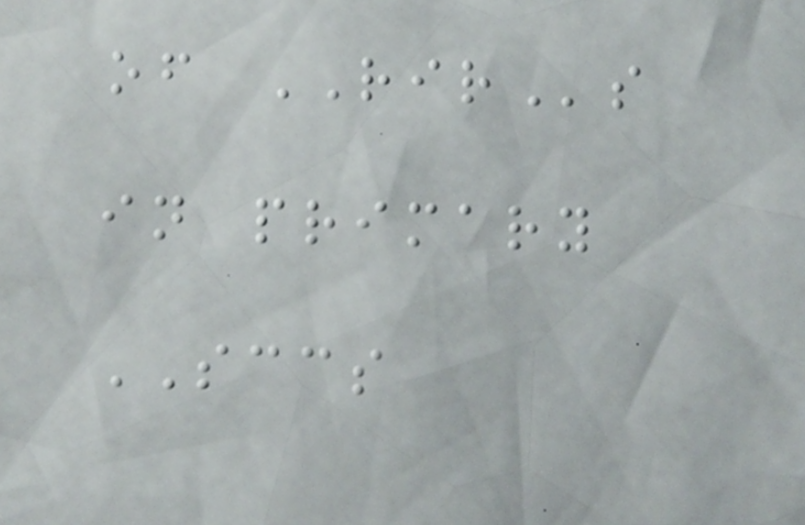of RIRs
in primary
SCCS
